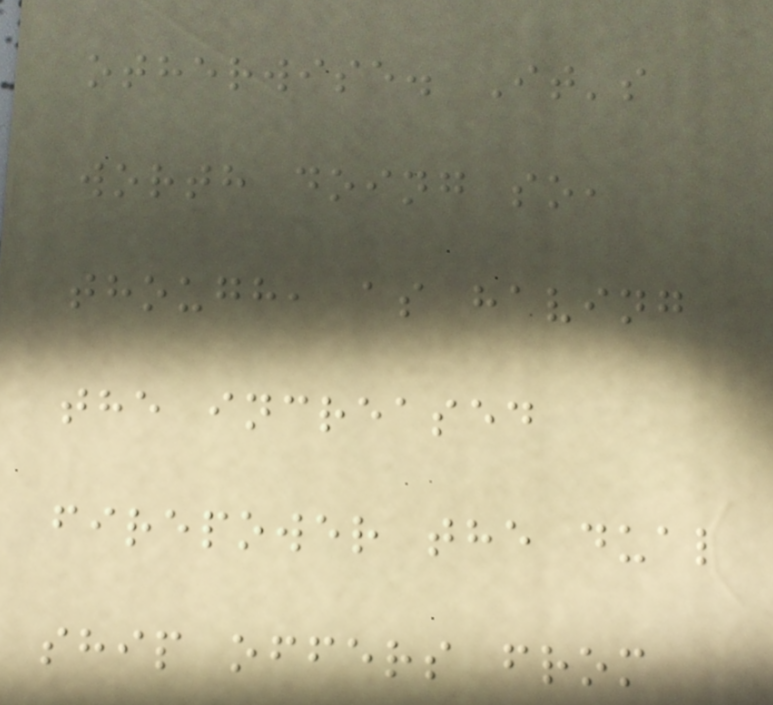otherwise. It's
worth doing so,
though, as having
the increased
firepower the dual
ship offers from
